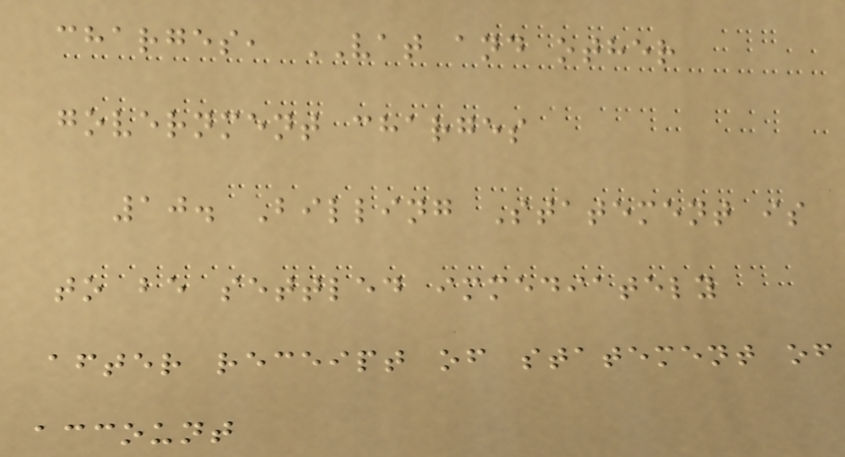charges, VAT and other
government charges
10. Billing Statement is
to be settled immediately
after receipt of statement of
account
